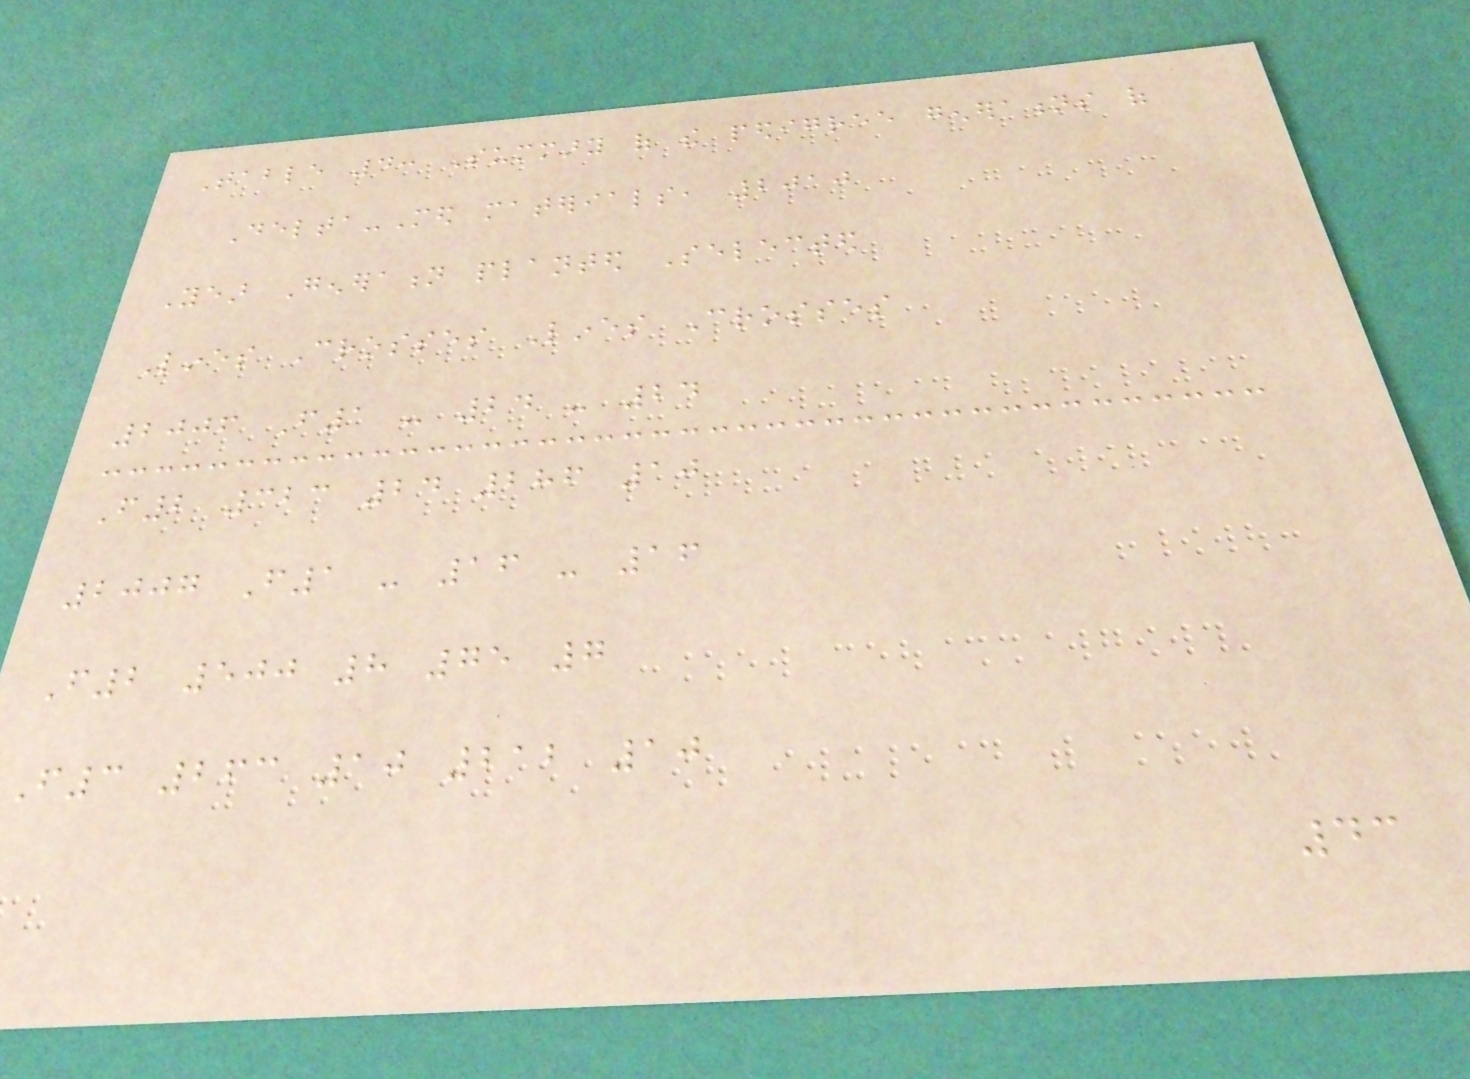Table 4: Summary of the pedigree generations of
Delta-Med materials, 2010
Year Generation planted Selected
Lines Crosses Lines Crosses
2006 F1 - 24 - 24
F2 323 24 286 10
2007 F1 - 16 - 16
F2 500 8 75 7
F3 263 10 212 10
43
